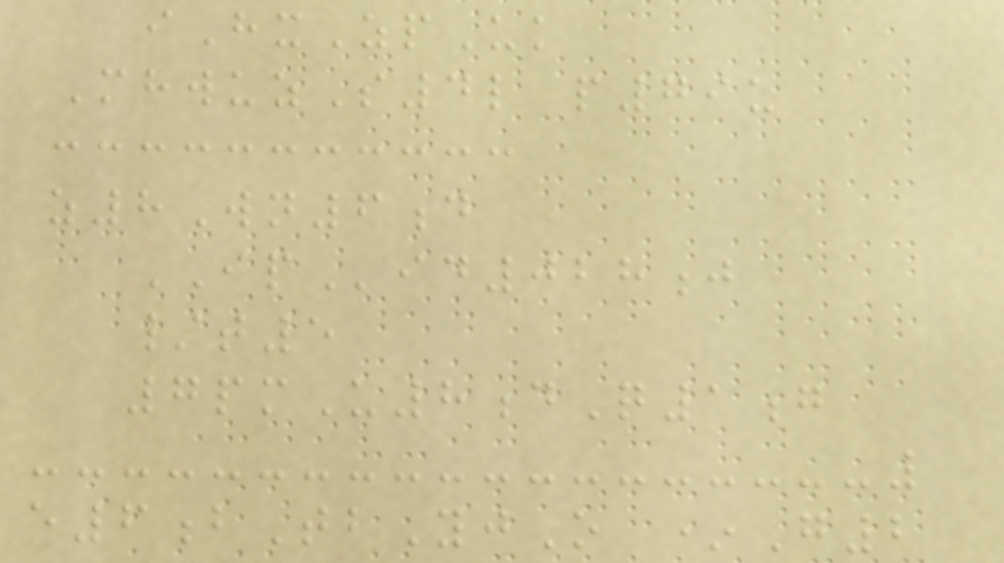iHxZpUk
MhwuzS4l p79u
z8Wn6d
IPid028j
/t5
7pmU8dQ1g
e6bTbYjO *G2
